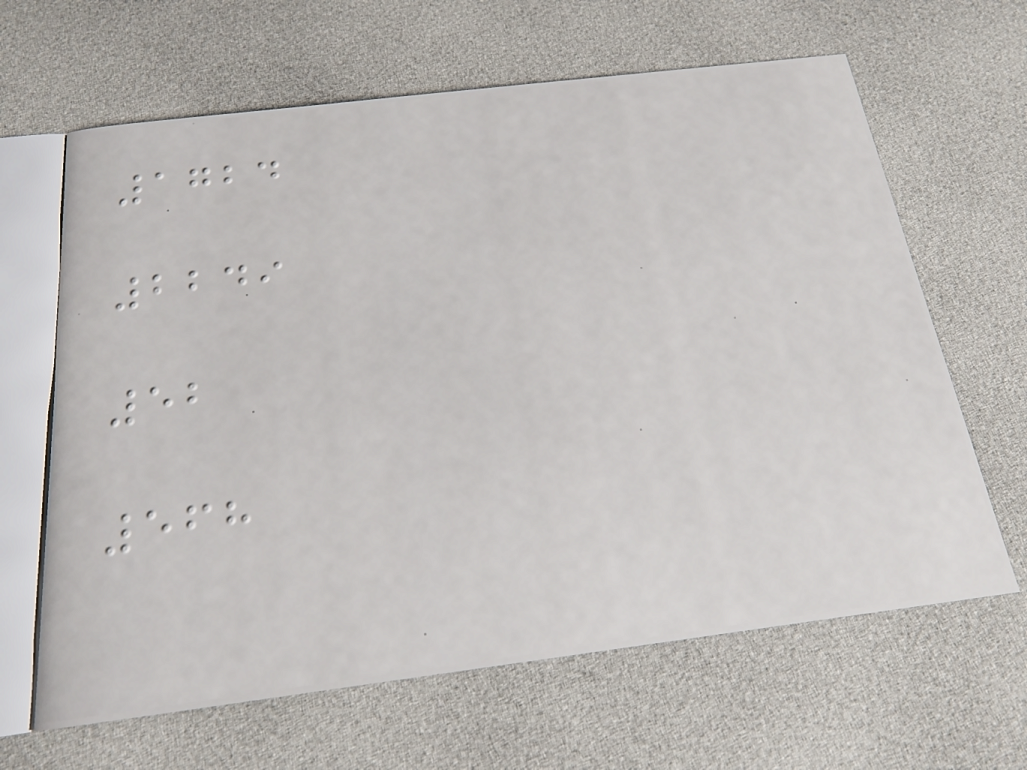1724
2249
52
568
